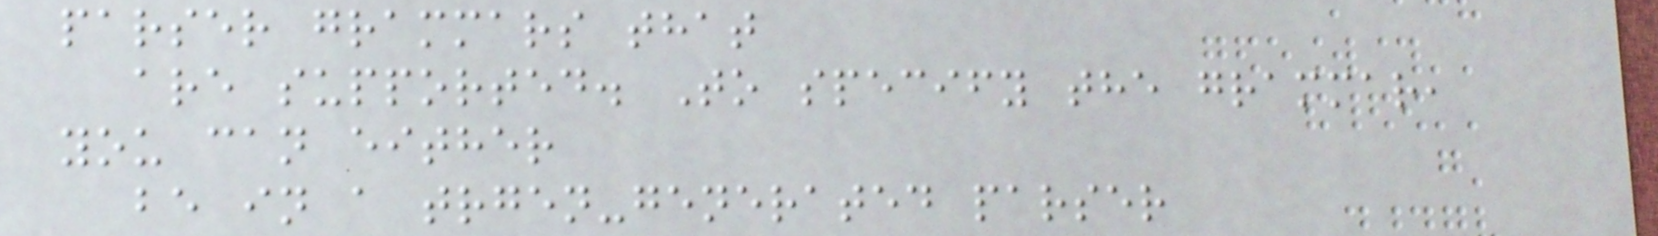parser grammars that
are supported. To specify the grammar,
you can either
be in a trgen-generated parser
